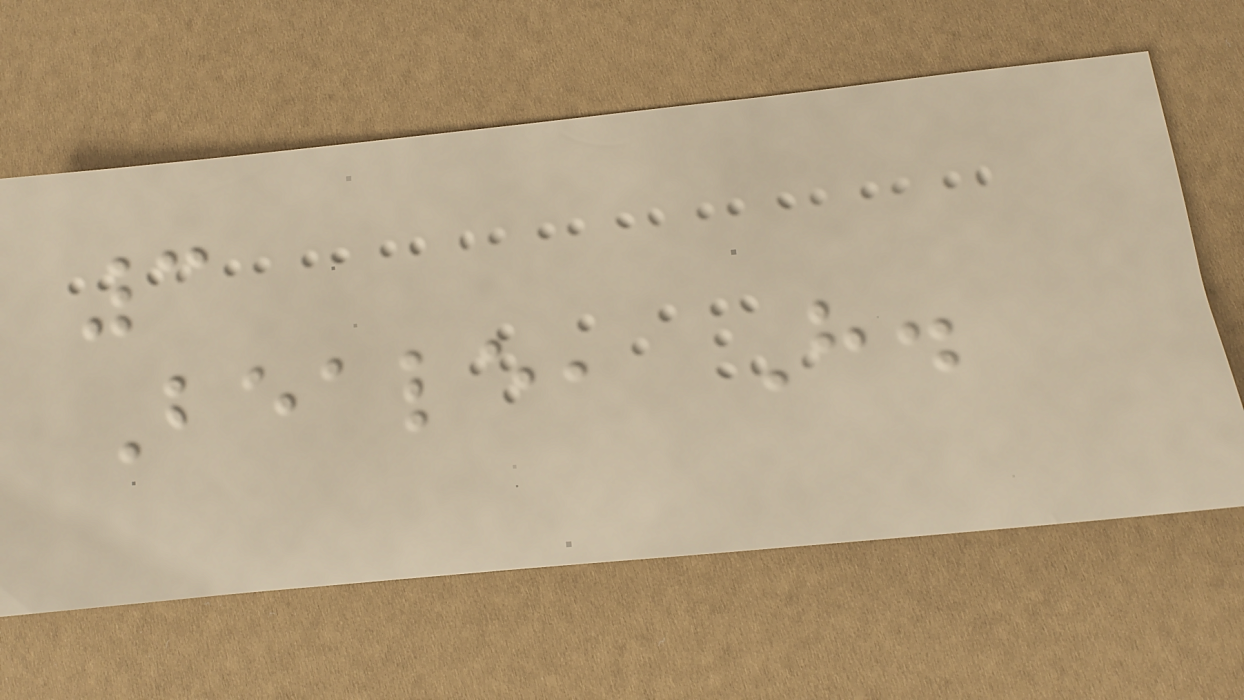3
Beale, H.
